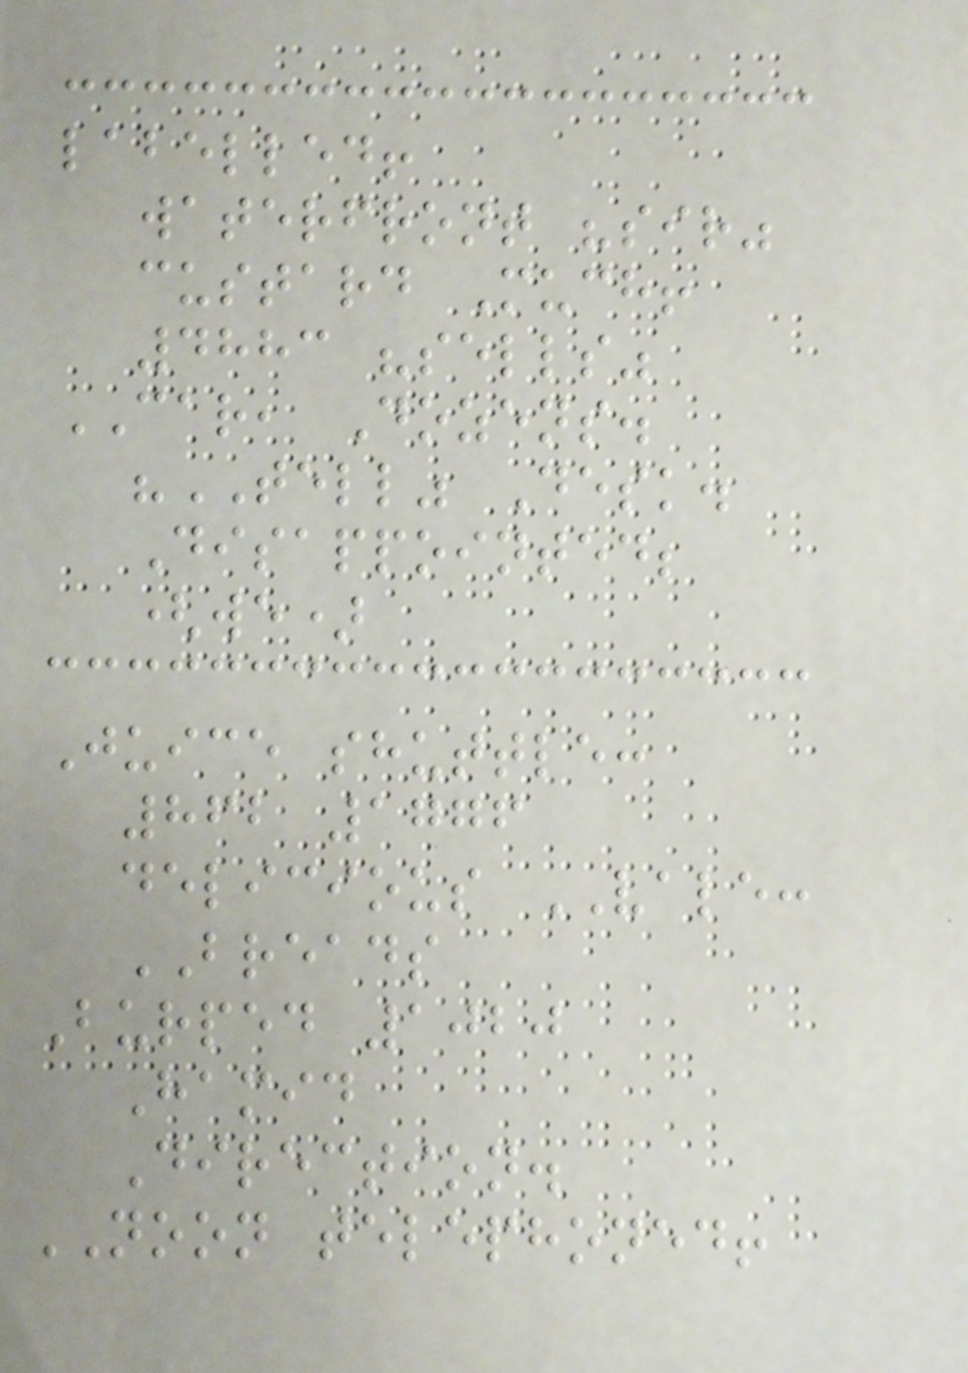labelled!
waterfront "sir"
custard Much!
4883 "sells"
CAR, Dozens.
"TELL" Desk.
Disappointed;
(we)
Juice shuttle:
862 1776
delicious VALE:
BREADS
Burped 1020
Hamid
Direction.
NOON telephoned!
